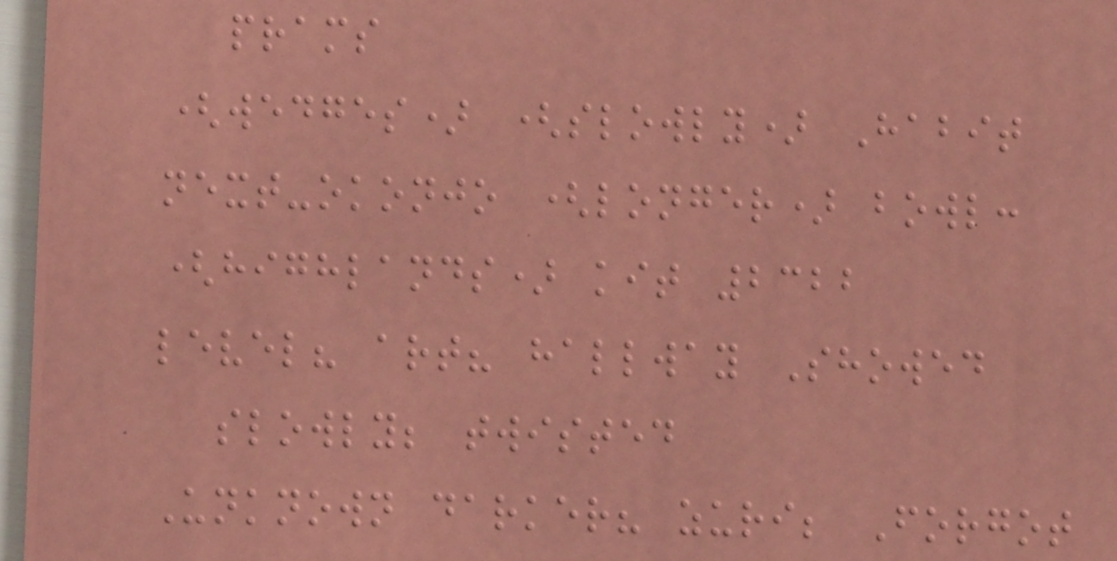prams
(wedges) (slowly) Habit
next-okonjo (longer) bowl:
(highlands) kit 2322
level? art? hallway Showed
slowly; twisted
Unknown darker? zuri; Forgot
